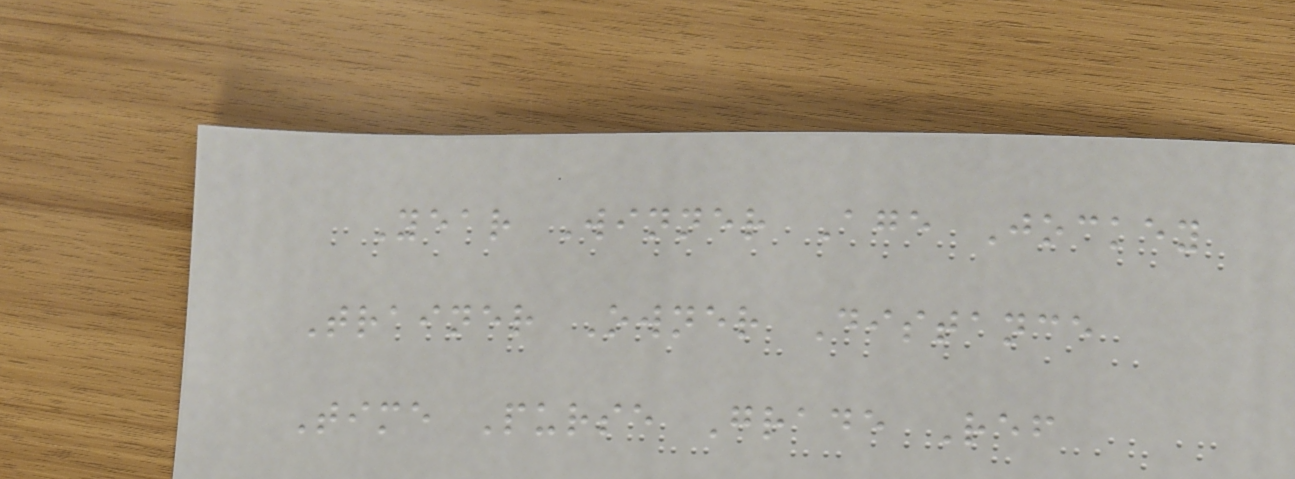Year Winner Age Jockey
Trainer Owner Distance
Time Purse Grade Ref
